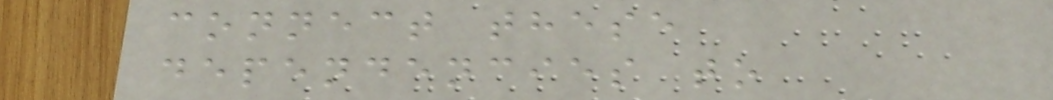connect these
dependencies to
